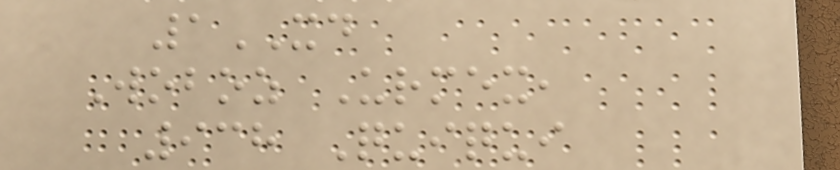1XD
Woboz Urmex,
938 Quiqui
